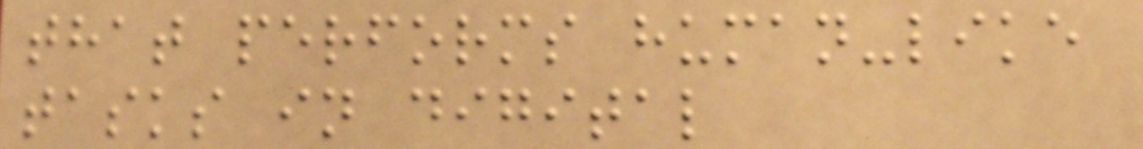that performs human-like
tasks in digital
